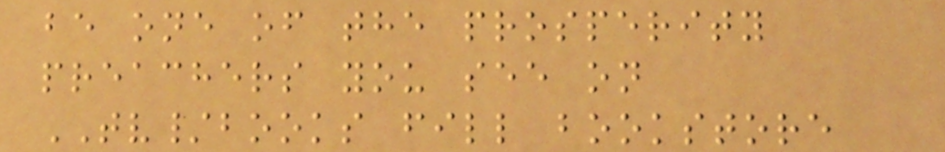be one of the prosperity
preachers you see on
TV/books fill bookstore
